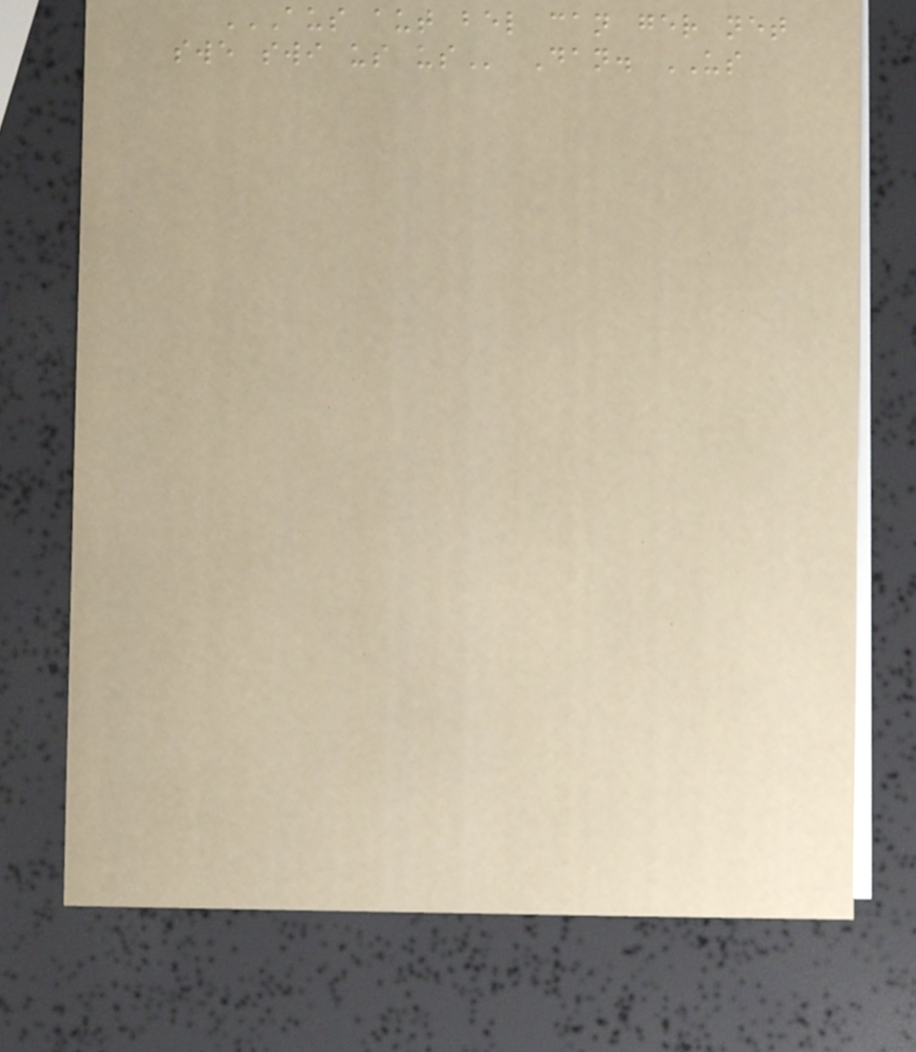AUS AUT BEL CAN GER NET
SWE SWI US US Dan. US
